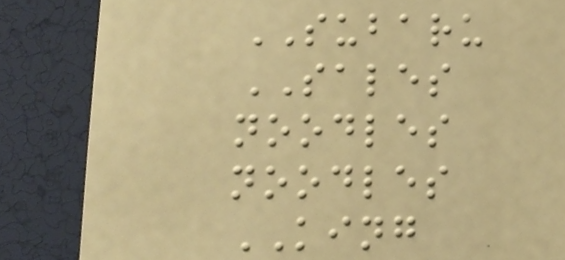SUBARU
SALES
noodles
noodles
KING
